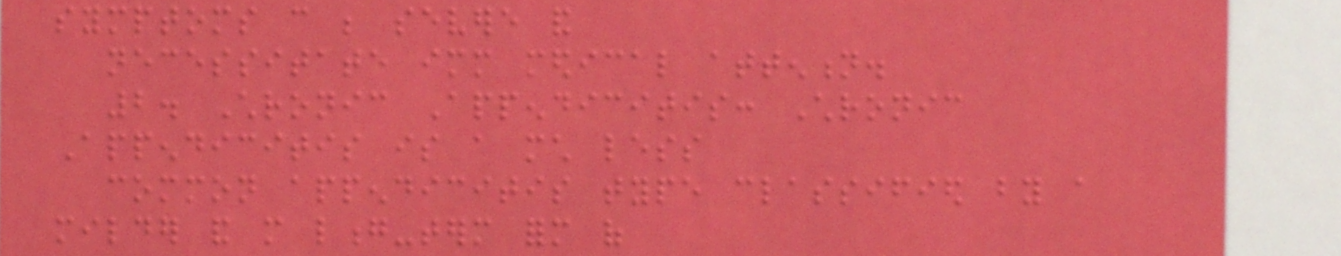symptoms can be severe and
necessitate immediate medical attention.
2. Chronic Appendicitis: Chronic
Appendicitis is a much less
common appendicitis type classified by a
milder and more long-term form of
